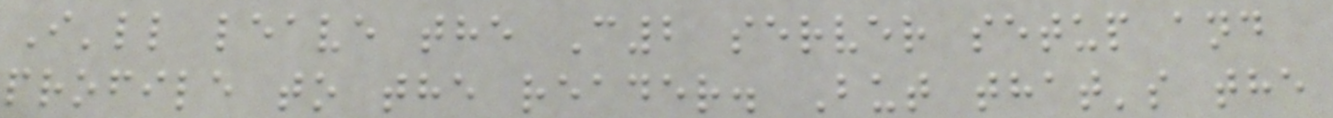I'll leave the C2 server setup and
profile to the reader. But that's the
